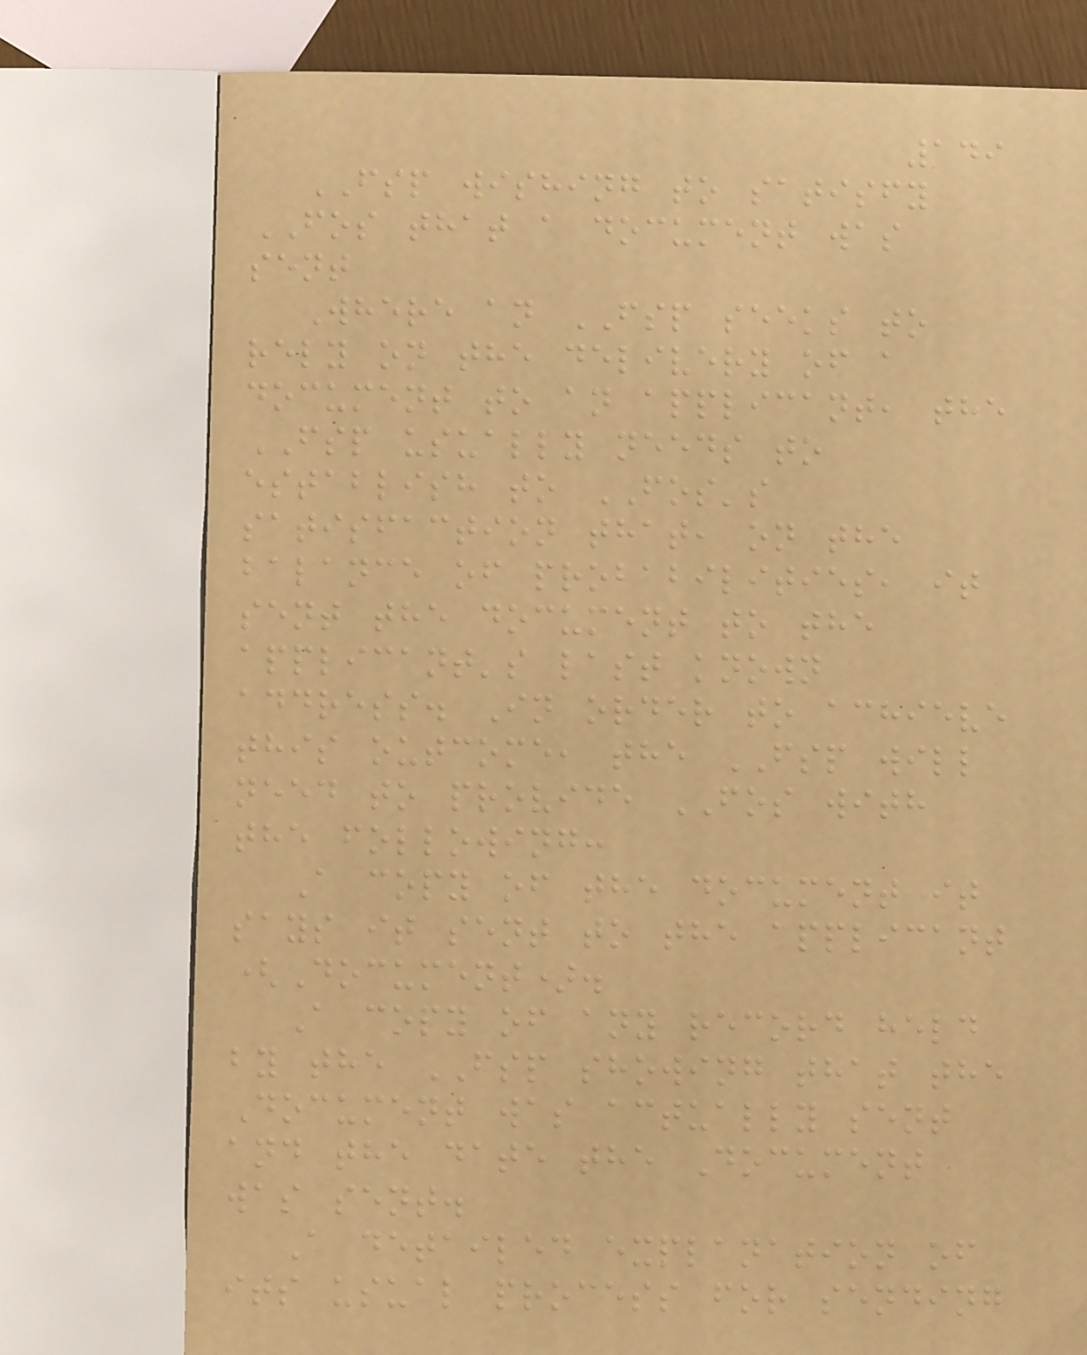149
FSP wishing to satisfy
FOS that a document was
sent
Where an FSP seeks to
rely on the delivery of a
document to an applicant, the
FSP usually needs to
establish to FOS's
satisfaction that, on the
balance of probabilities, it
sent the document to the
applicant's last known
address. In order to achieve
this outcome, the FSP will
need to provide FOS with
the following:
A copy of the document it
says it sent to the applicant
(Document).
A copy of any record held
by the FSP showing that the
Document was actually sent
and the date the Document
was sent.
A detailed explanation of
its usual process for sending
